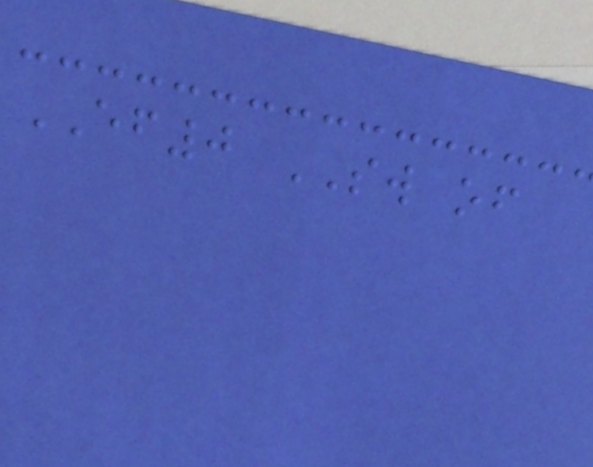EF0 SW of
